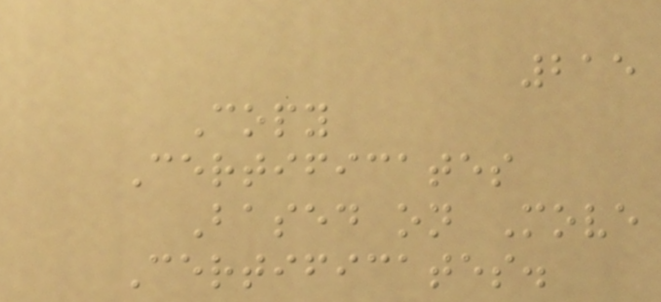215
Copy
Certificates
Based on Move
Certificates.
